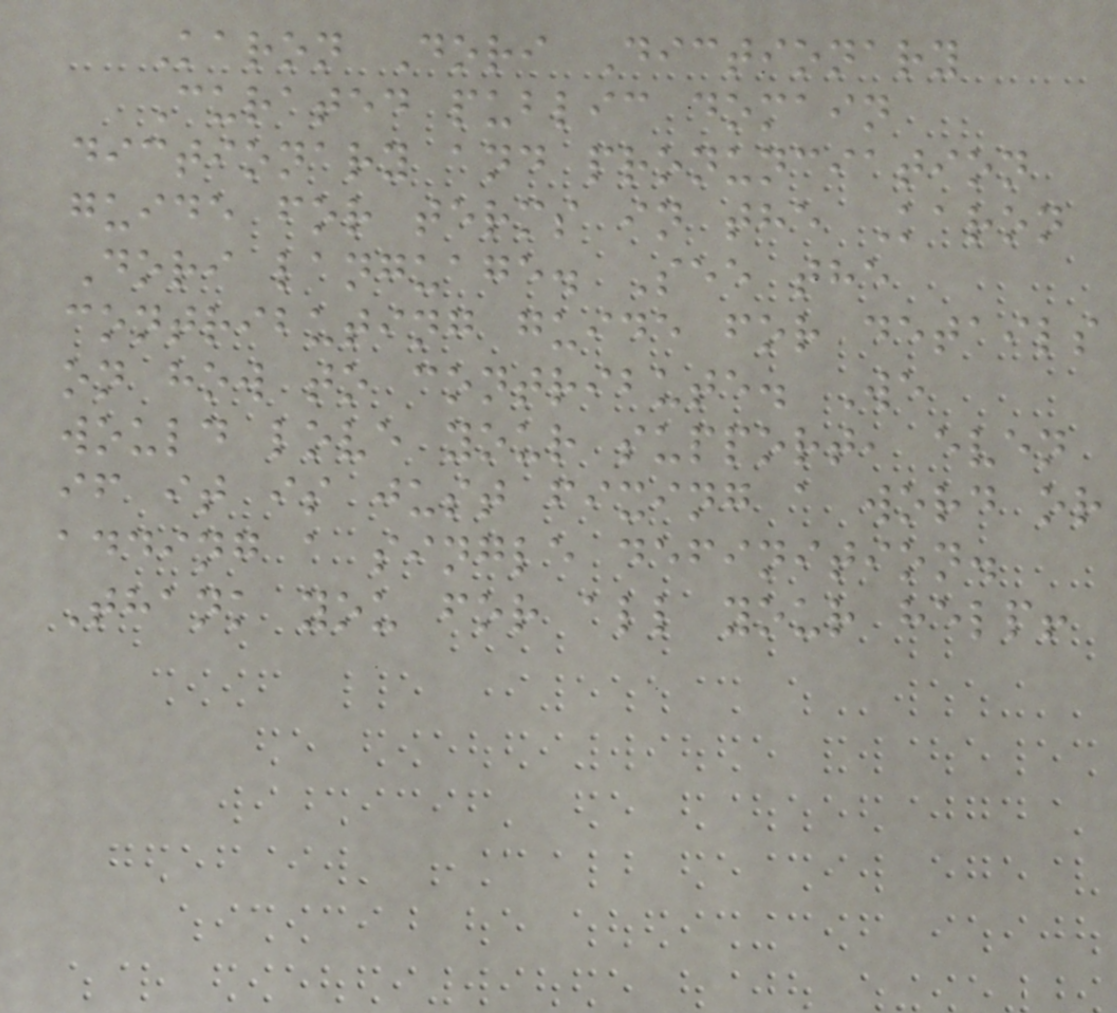Karon Dori Dictionary
Curated public domain
dictionary and pronunciation
guide for terms in the Karon
Dori language. See the
contributing guide for details
on how to contribute. We
would love your support, even
if it is just fixing a word or
adding a single definition.
Thank you for all your help!
